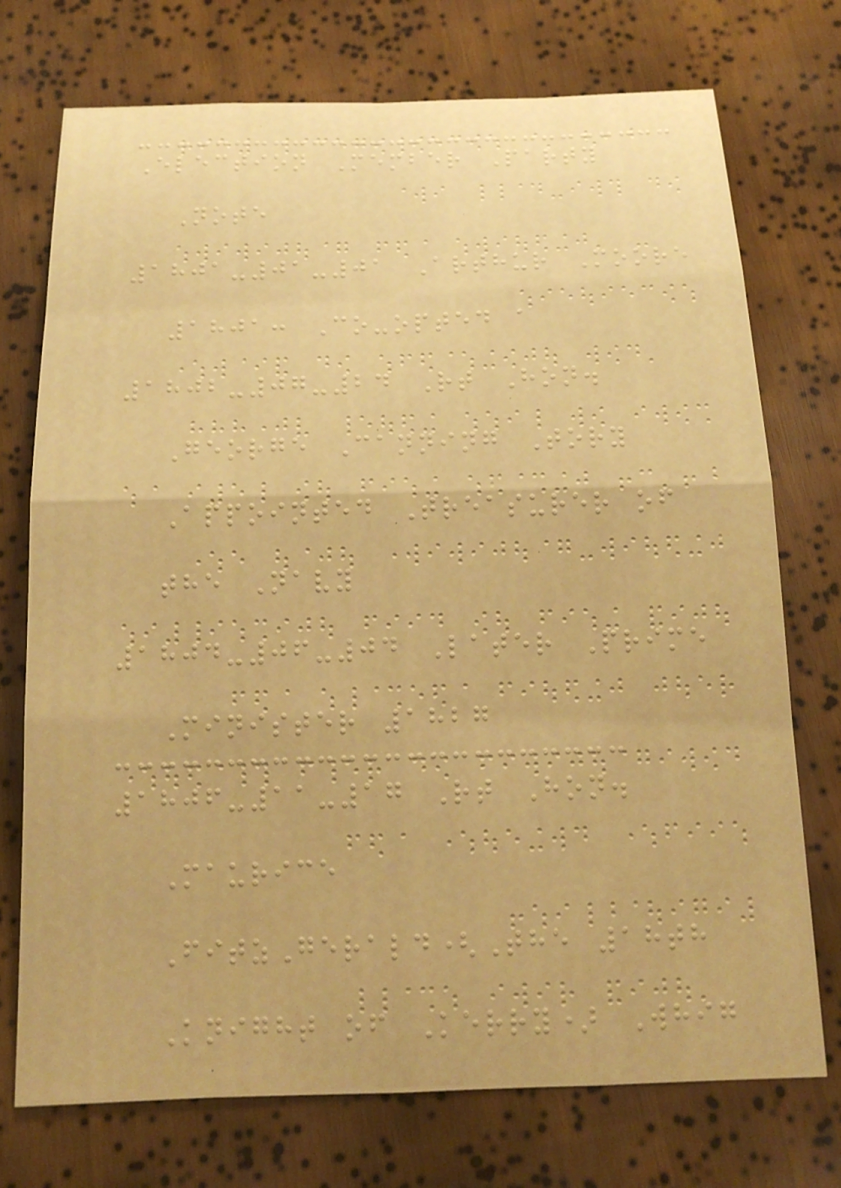Election Member Party
Note
1801-01-01 Arthur Moore
1801: Co-opted a
1802-07-24 Rt Hon.
George Canning Tory
Appointed Treasurer of
the Navy
1804-06-04 Later Prime
Minister 1827
1806-11-17 Rt Hon.
Maurice
FitzGerald(The 18th
Knight of Kerry) Whig
